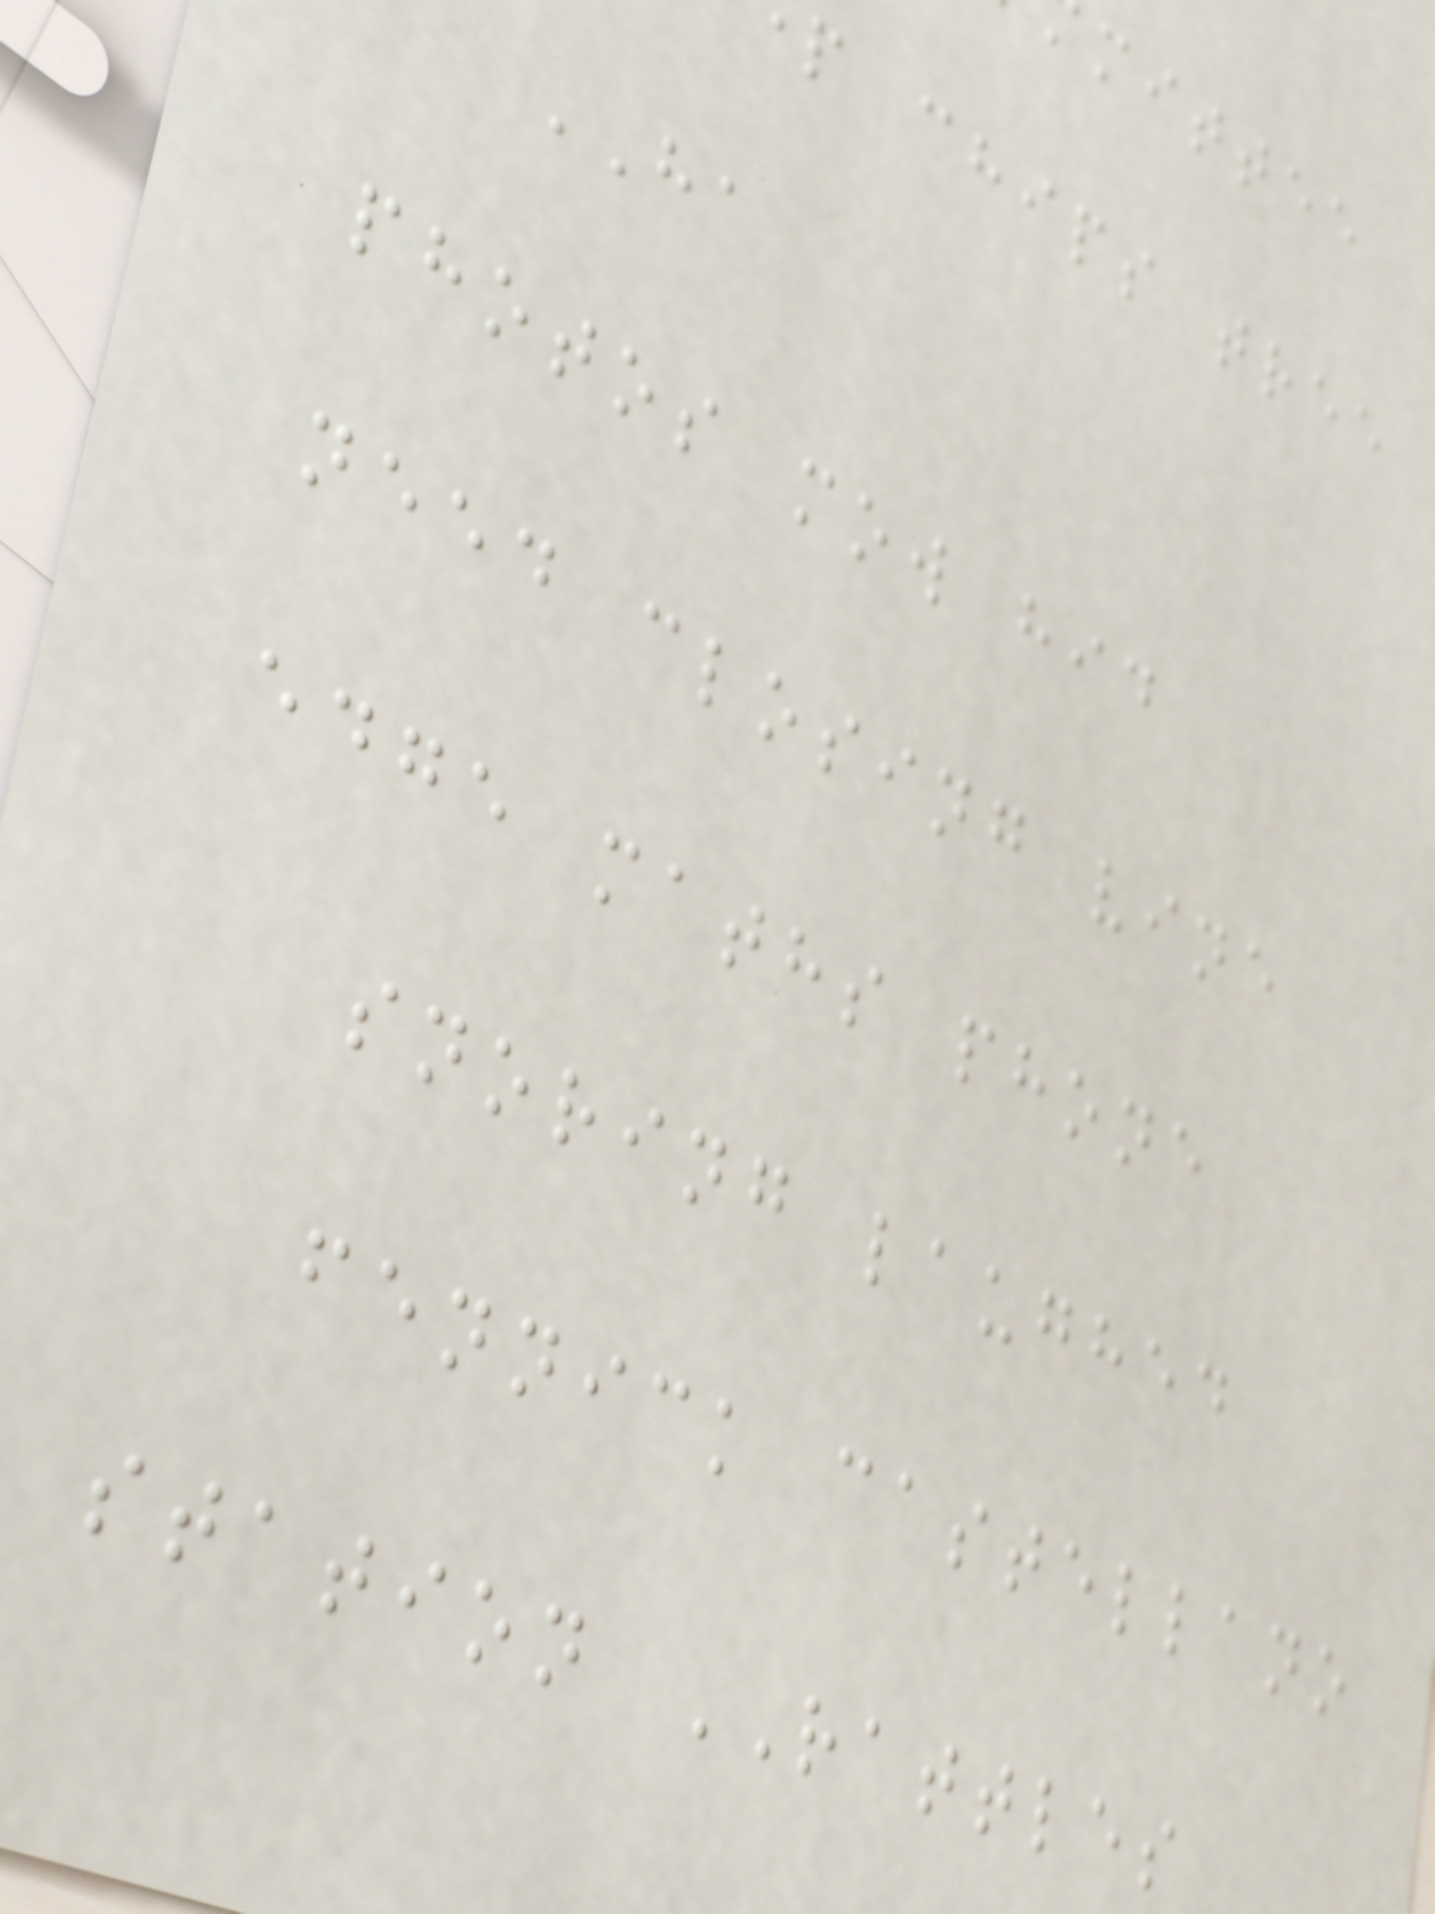mittee
p chips tree
HA
photos mow hid
need closing vine
edge maths phone
snoring laughed
fennick castellano
station RATTLES
